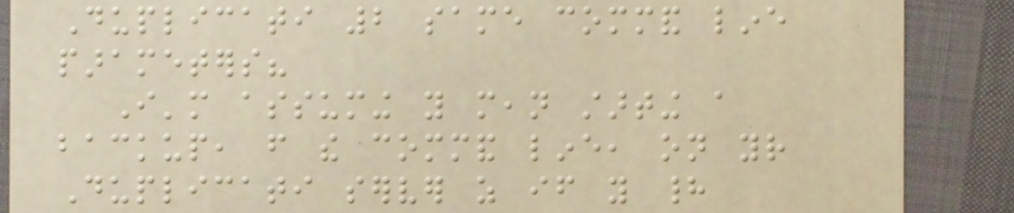Duplicati 2 same command line
parameters?
I'm assuming you mean starting a
backup, from the command line, on your
Duplicati server as if you had
